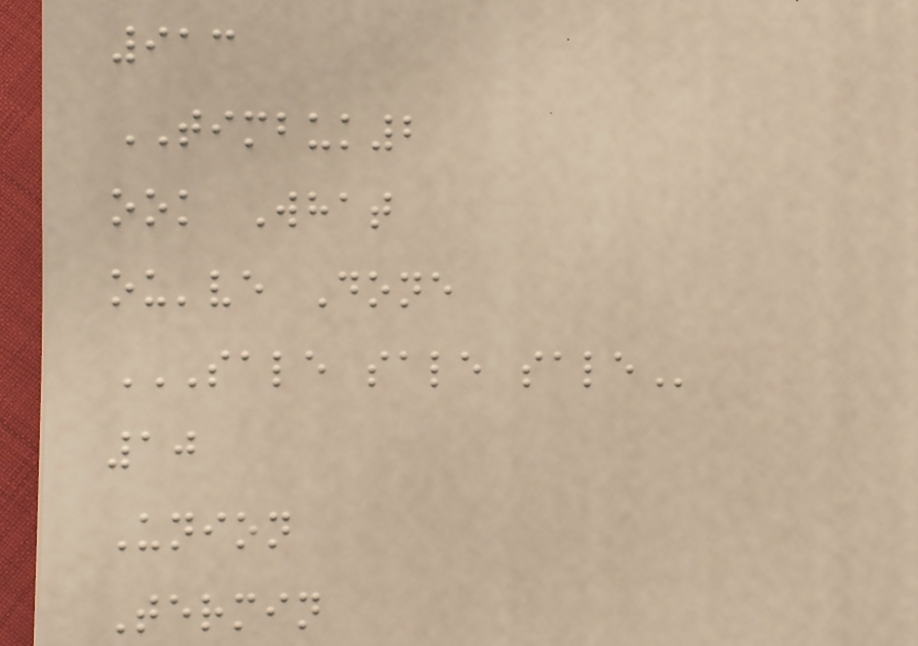913
TIMBUK2
ook What
ou've Done
SALE SALE SALE
10
Union
Termin
